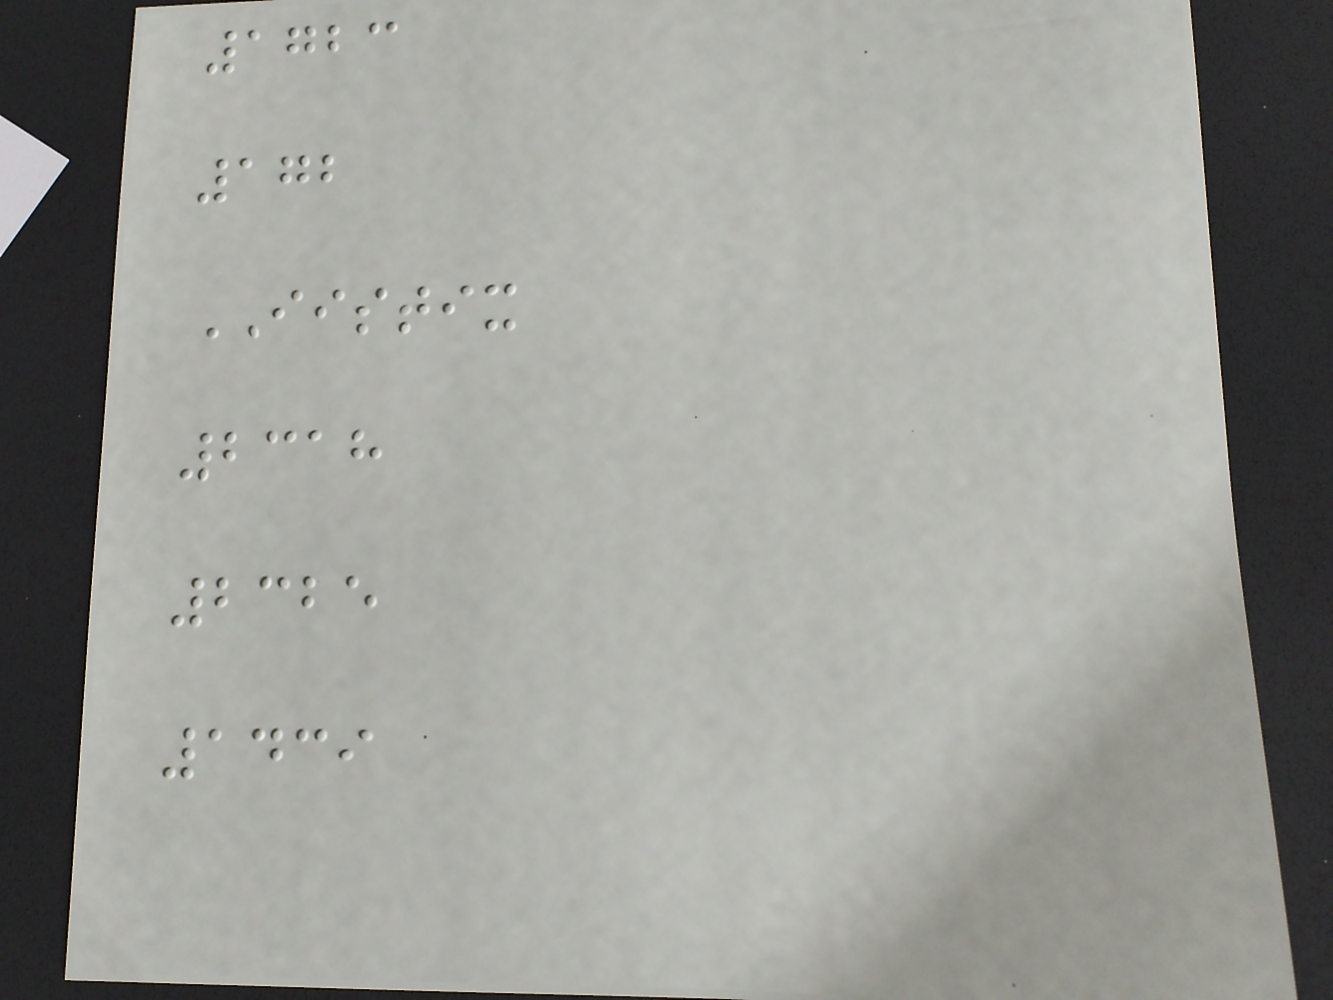1723
172
IISTIX
2318
2325
1439
